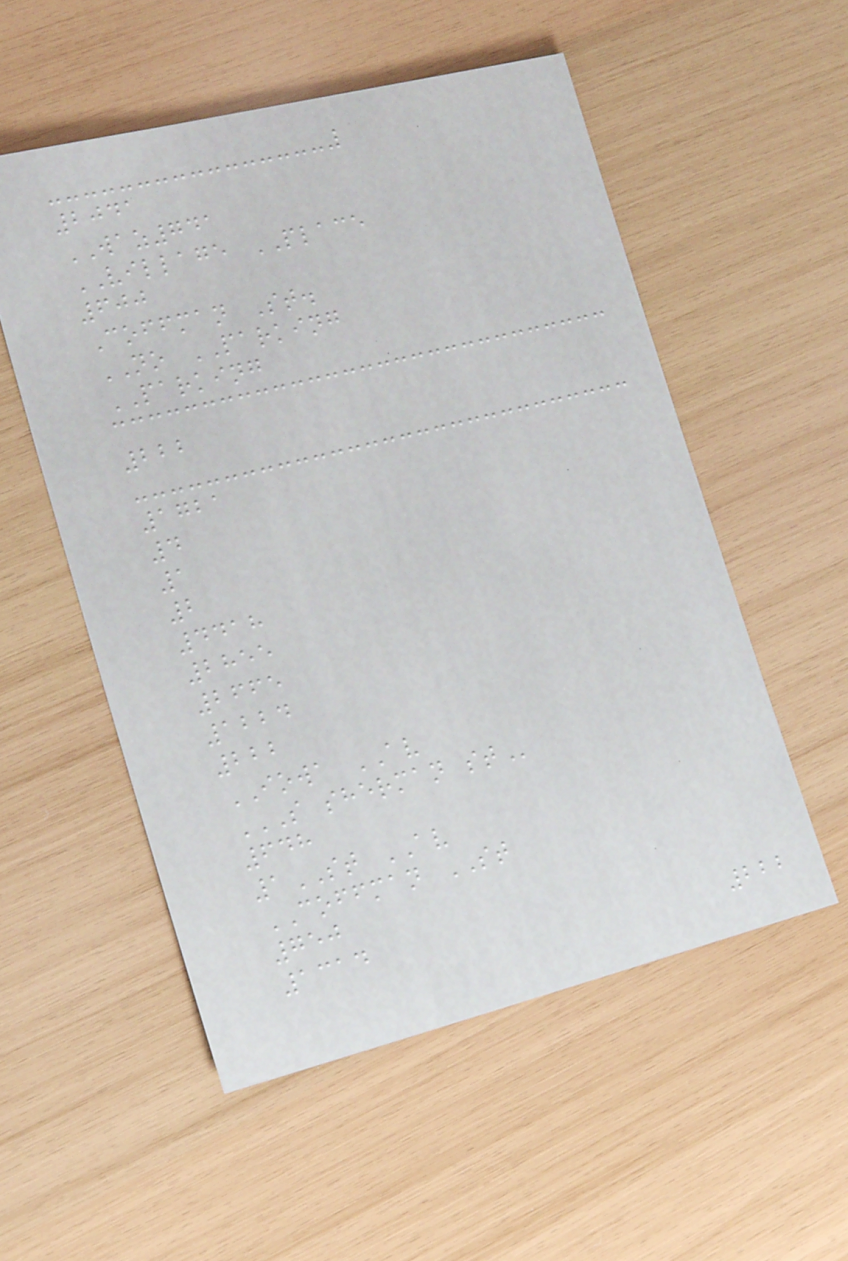2041
WAZ741
VILLAGE PLACE
600
Coffman St.
NO PARKING
PARKING
222
1721
4
1
2
4418
2855
2665
1224
222
IOWA AV
S SHERMAN ST
648
1ST AV
COFFMAN ST
750
1314
222
